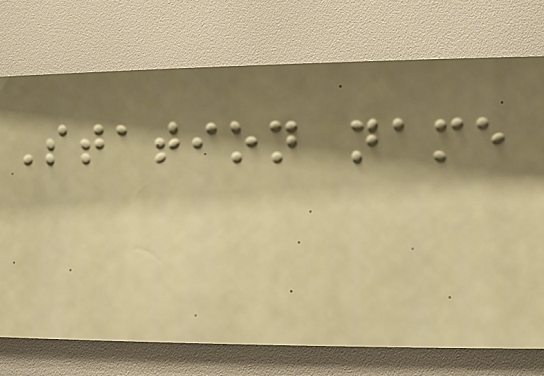Station name
